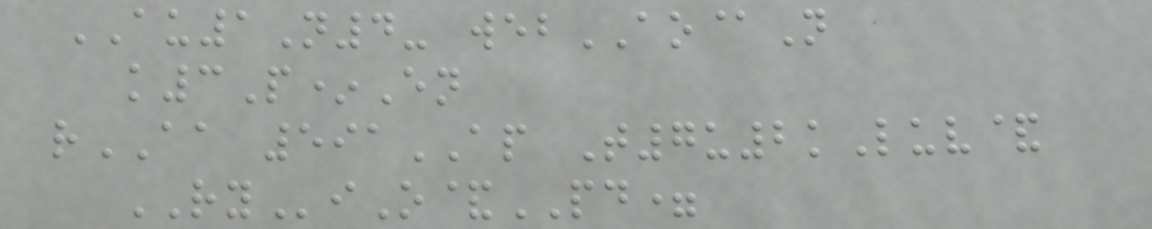AU1N4- webAO@N
k3P*En
rAA 591AP T7u2kLuv&
RYiO&PD=
